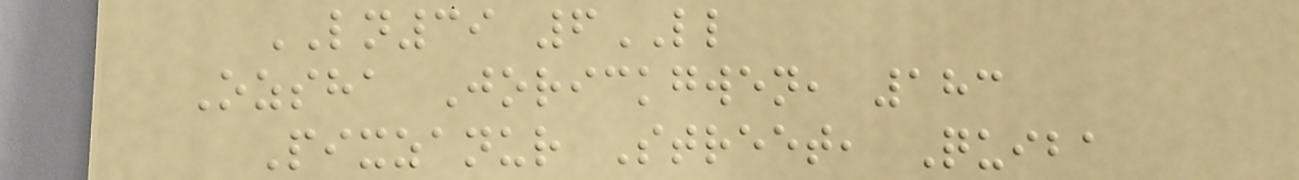LN39 6LL
Ozsha Jorickgwen, 183
Pixzanur Street, Quiba
